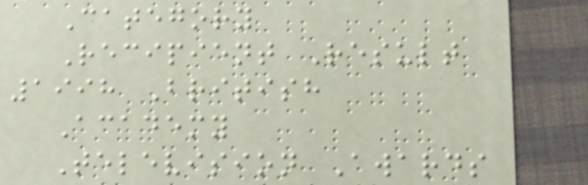Category
Recipient Result
1998 British
Academy
Television Awards
